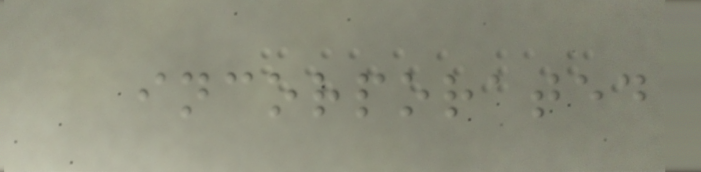incorporated
